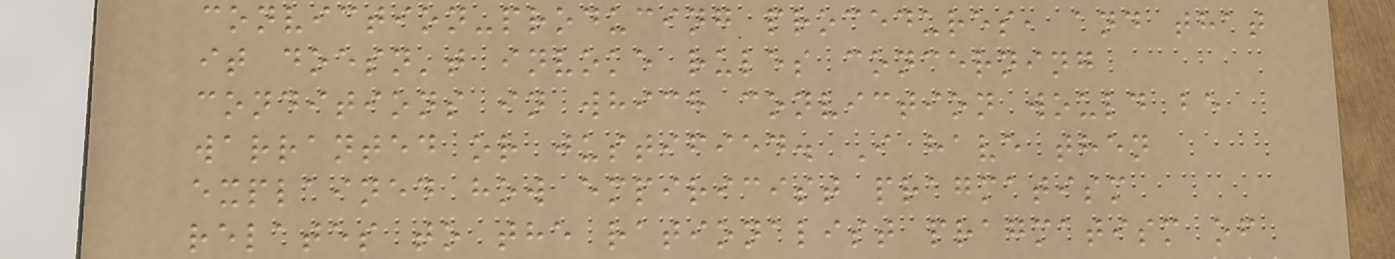conviction-producing procedures, and that
it doesn't invoke rules concerning
conditions in which conviction would be
warranted or justified. I have then
explained how empiricist pragmatism
relates to the rationalist pragmatism of
